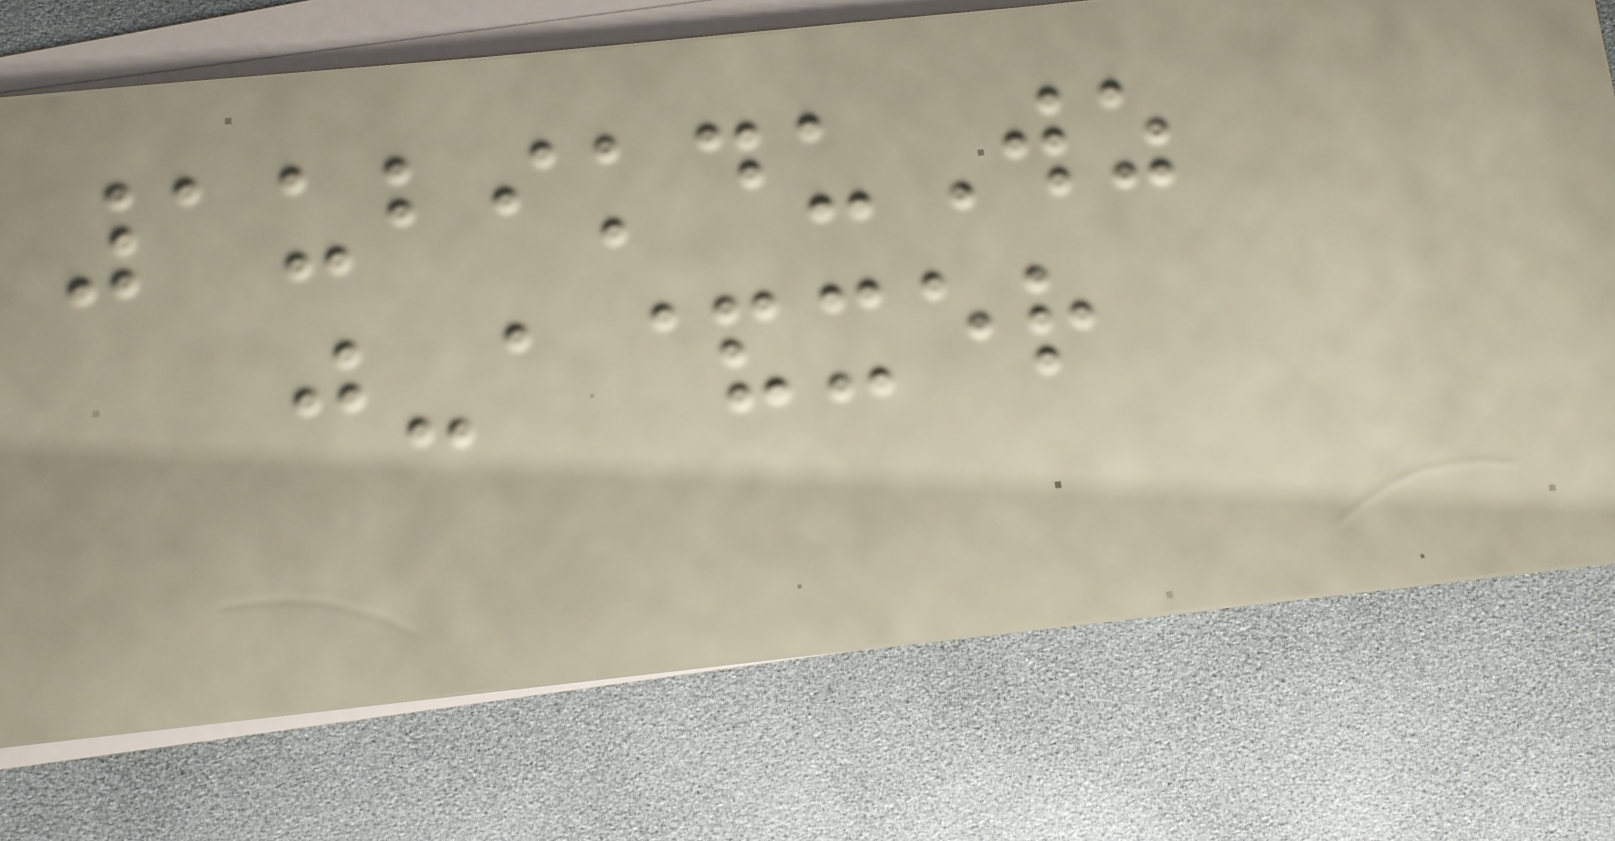1ubikduWz
j-a&xer
